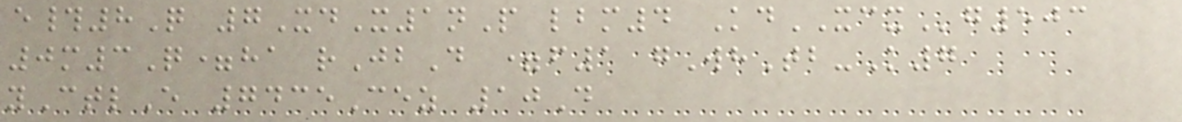e#8Q 7XdX1nP lbm4 KdXCXg503
0m3Q=ha rJbD =f1 gWhTb-K7
yCtlE 7435Cez 10D
